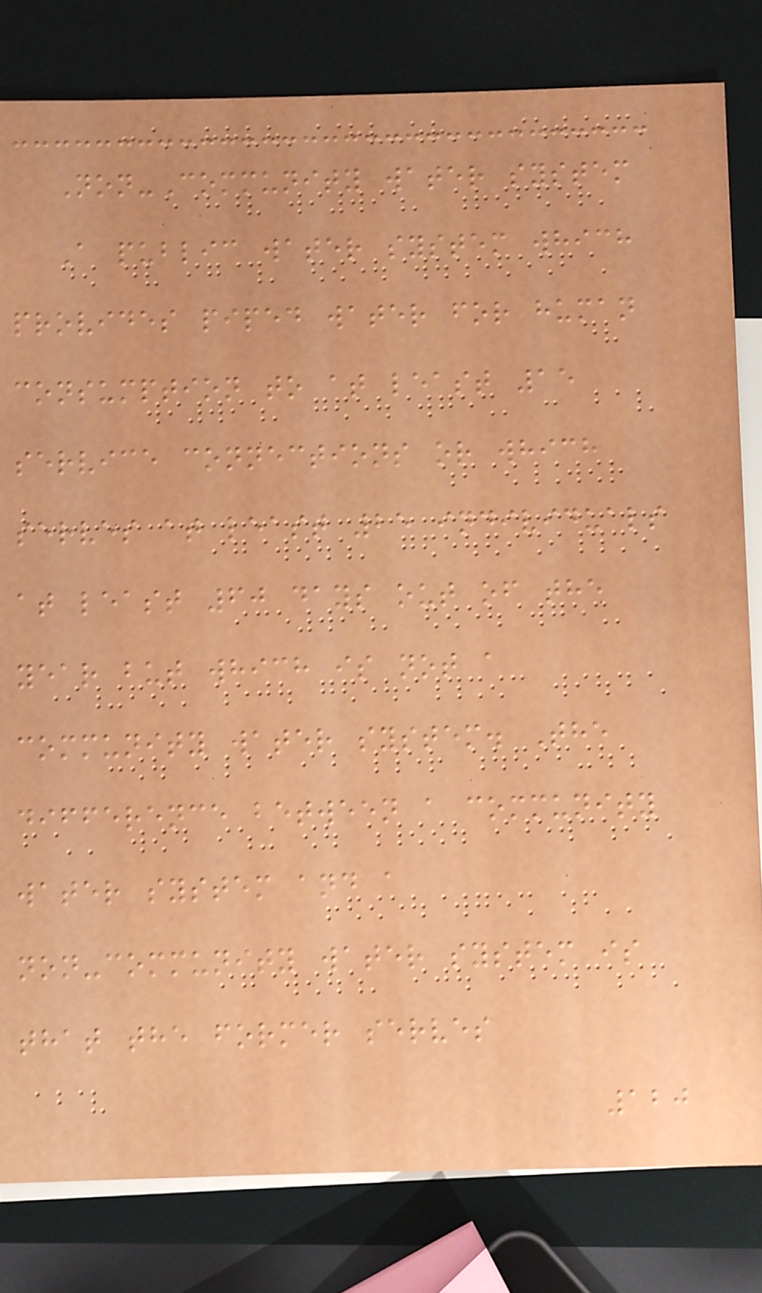Non-Community water system
A public water system which
provides piped water for human
consumption to at least 15
service connections or which
serves at least 25 individuals
at least 60 days out of the
year but which is not a
community water system. The
difference between a community
water system and a
non-community water system is
that the former serves
120
